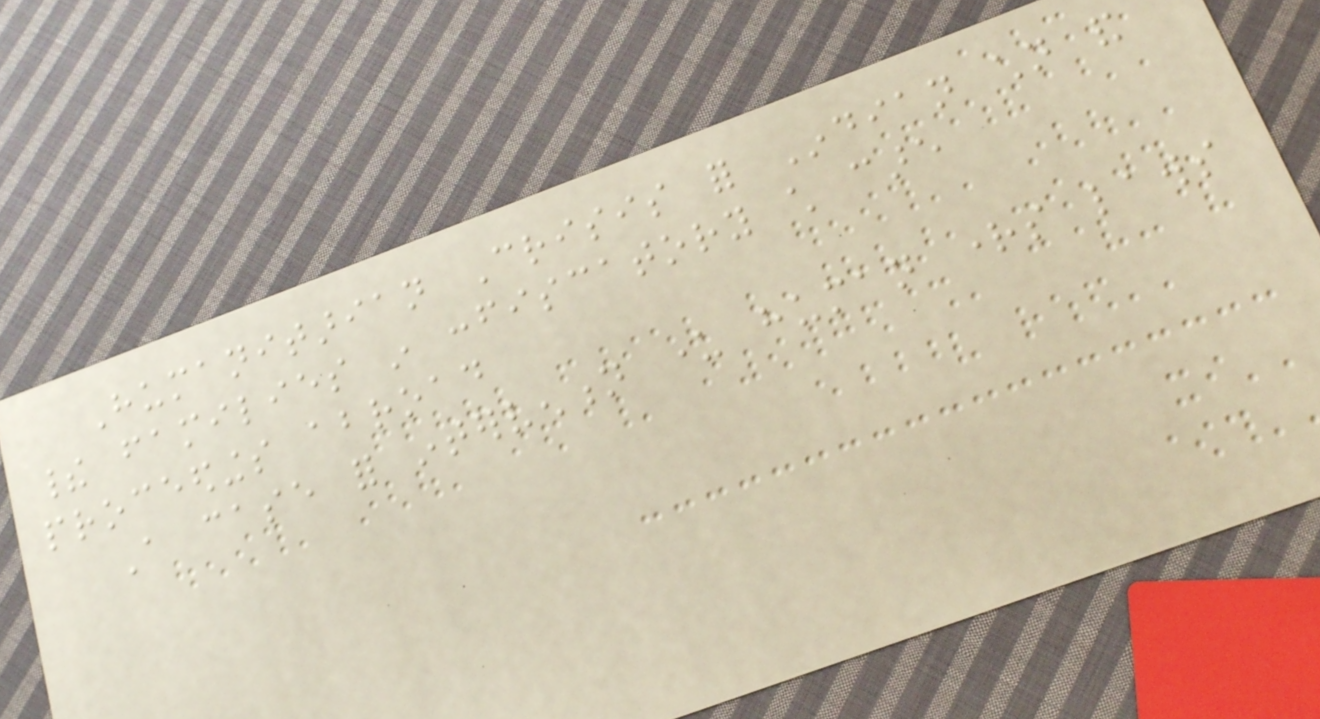Humanitarian Crisis for Indian children and
their families in confiscatory child care
proceedings abroad
A case for intervention under human rights laws
